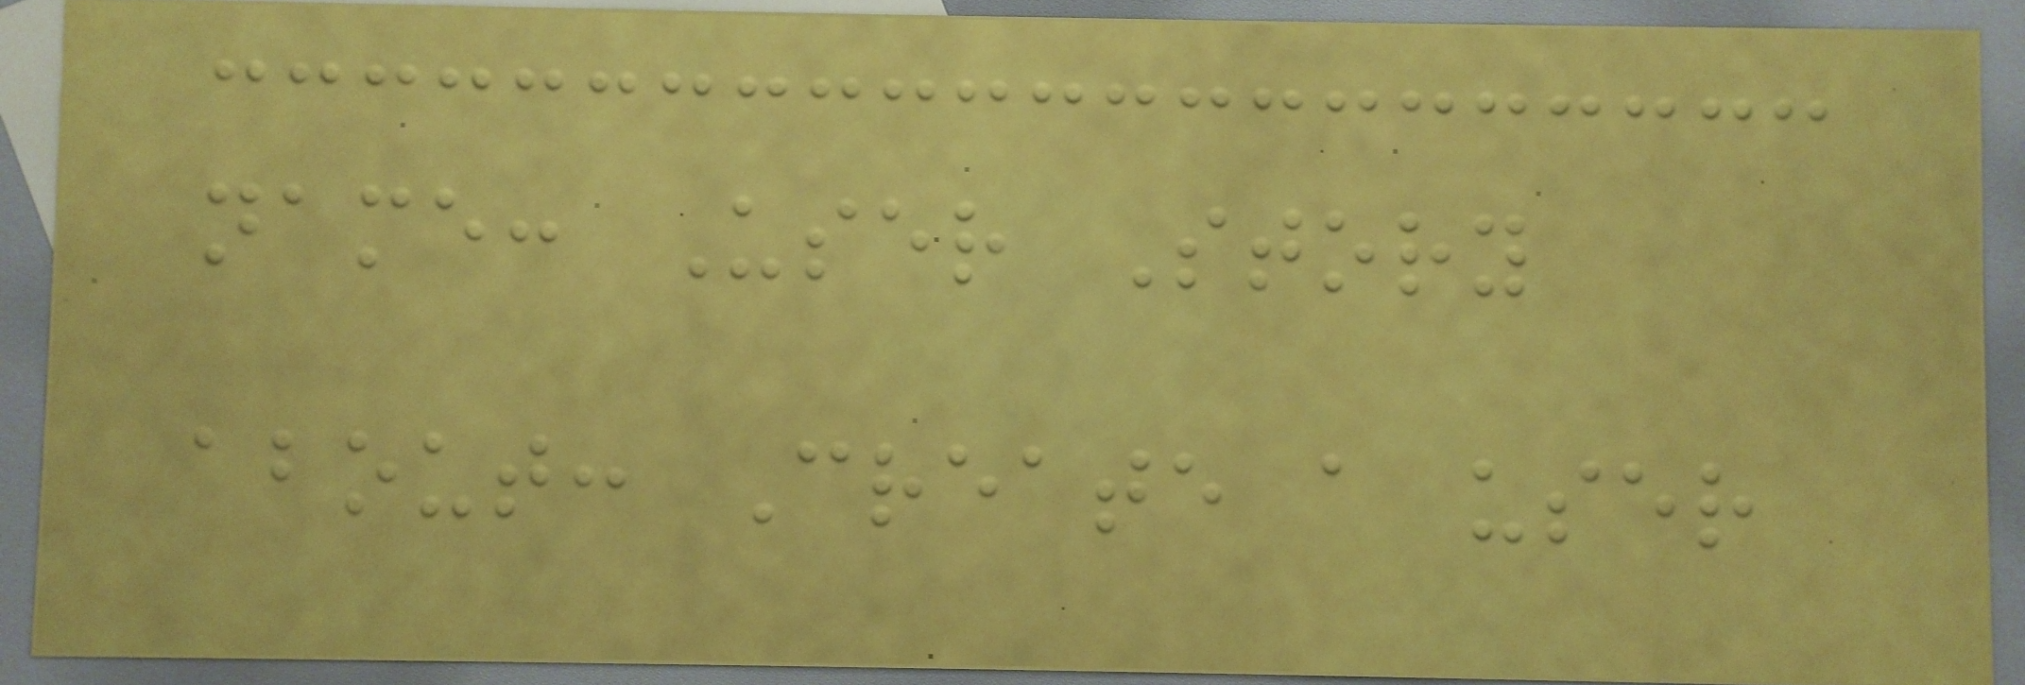name: User Story
about: Create a user
